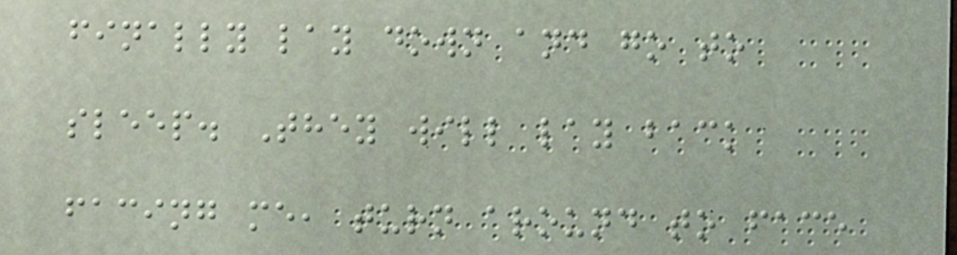finally lay down and go to
sleep. They will lay back
facing me, turn around to face
